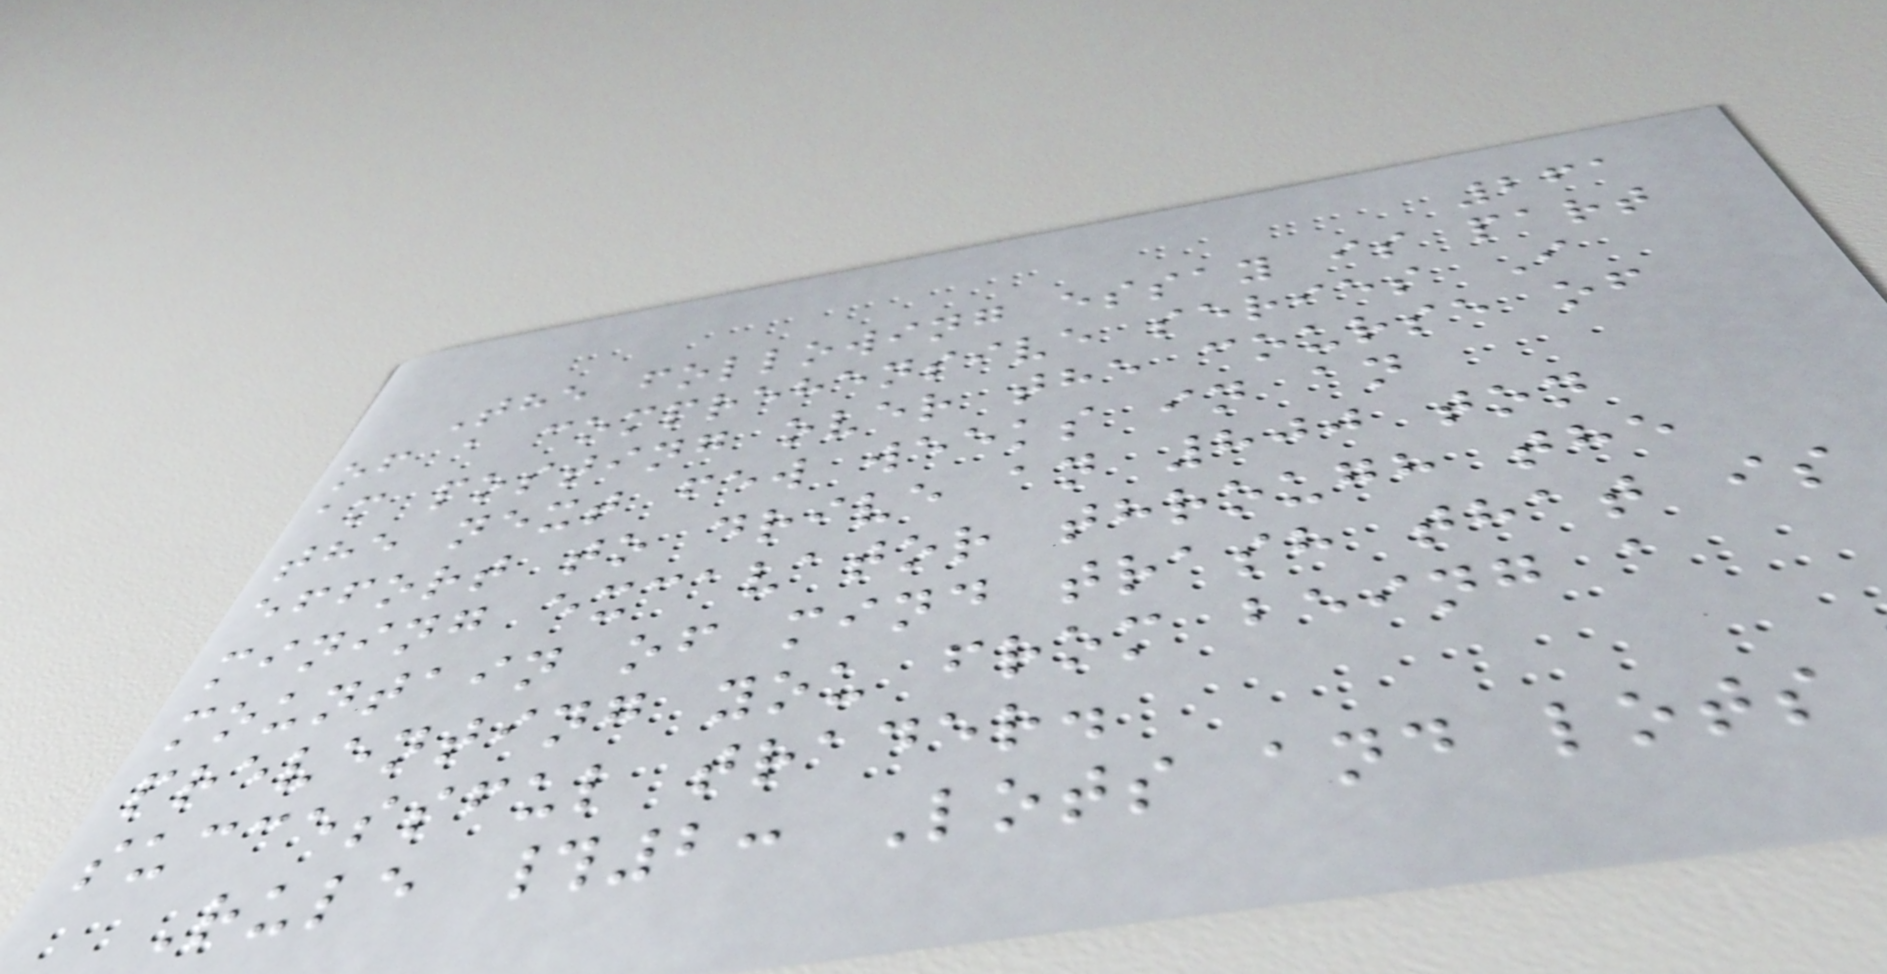261
The following essay is part
of a comprehensive series I
am posting over the course of
the next few weeks in an
effort to drive an 800 ton
mining excavator through the
mountain of mind trash that is
preventing you from being a
successful trader.
Rule #2: Lots and lots
